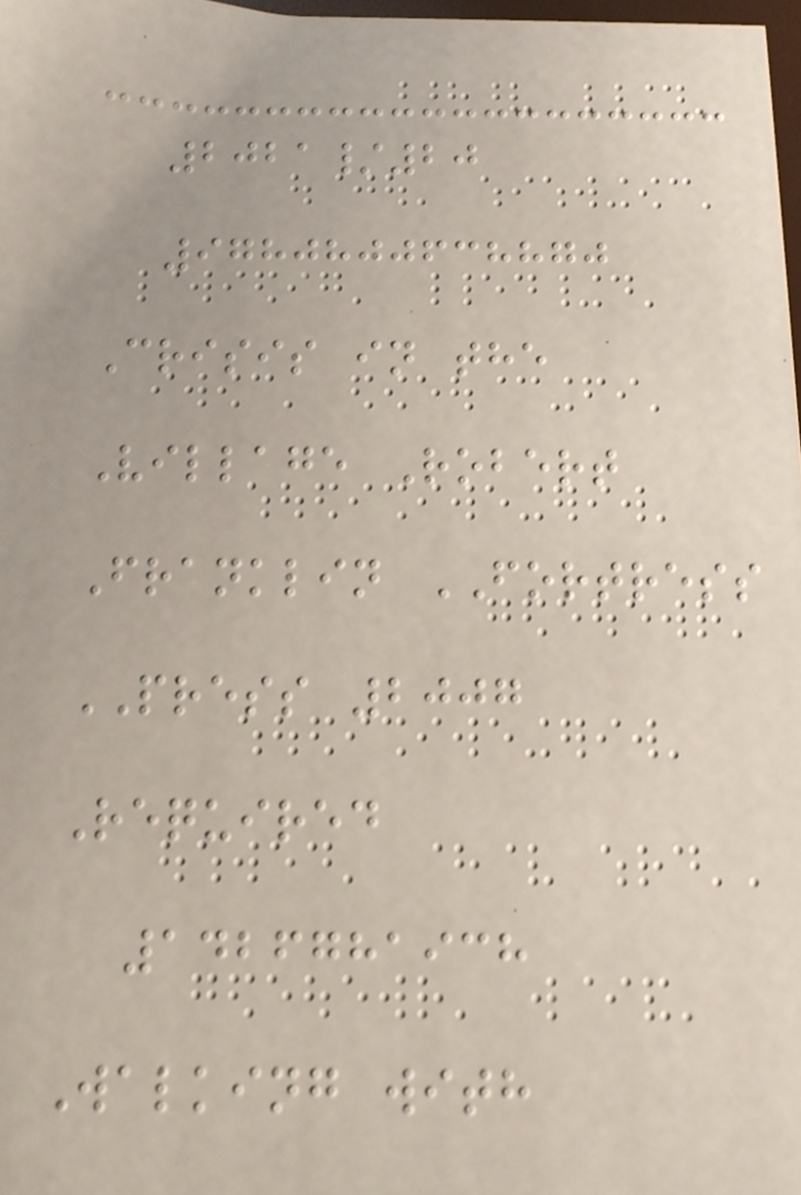2021/20
9780800638870
Crisis in the
Village Robert
Franklin FORTRESS
PRESS 2007
Required
1426781938
Walking with
